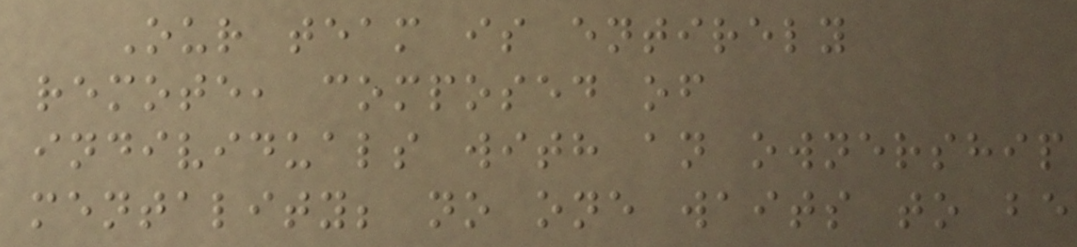Our team is entirely
remote, composed of
individuals with an ownership
mentality; no one waits to be
